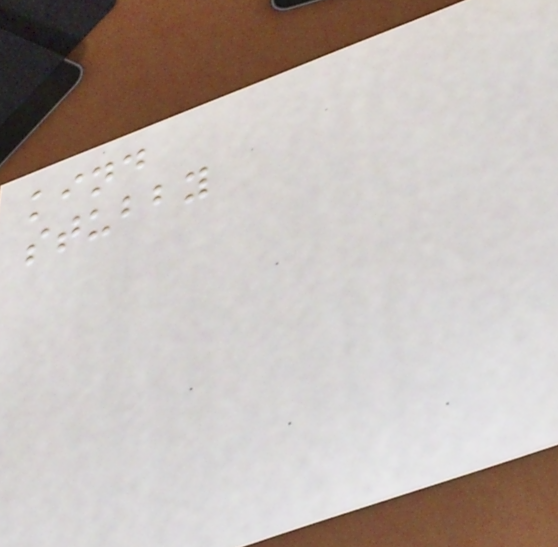kind
stubby
